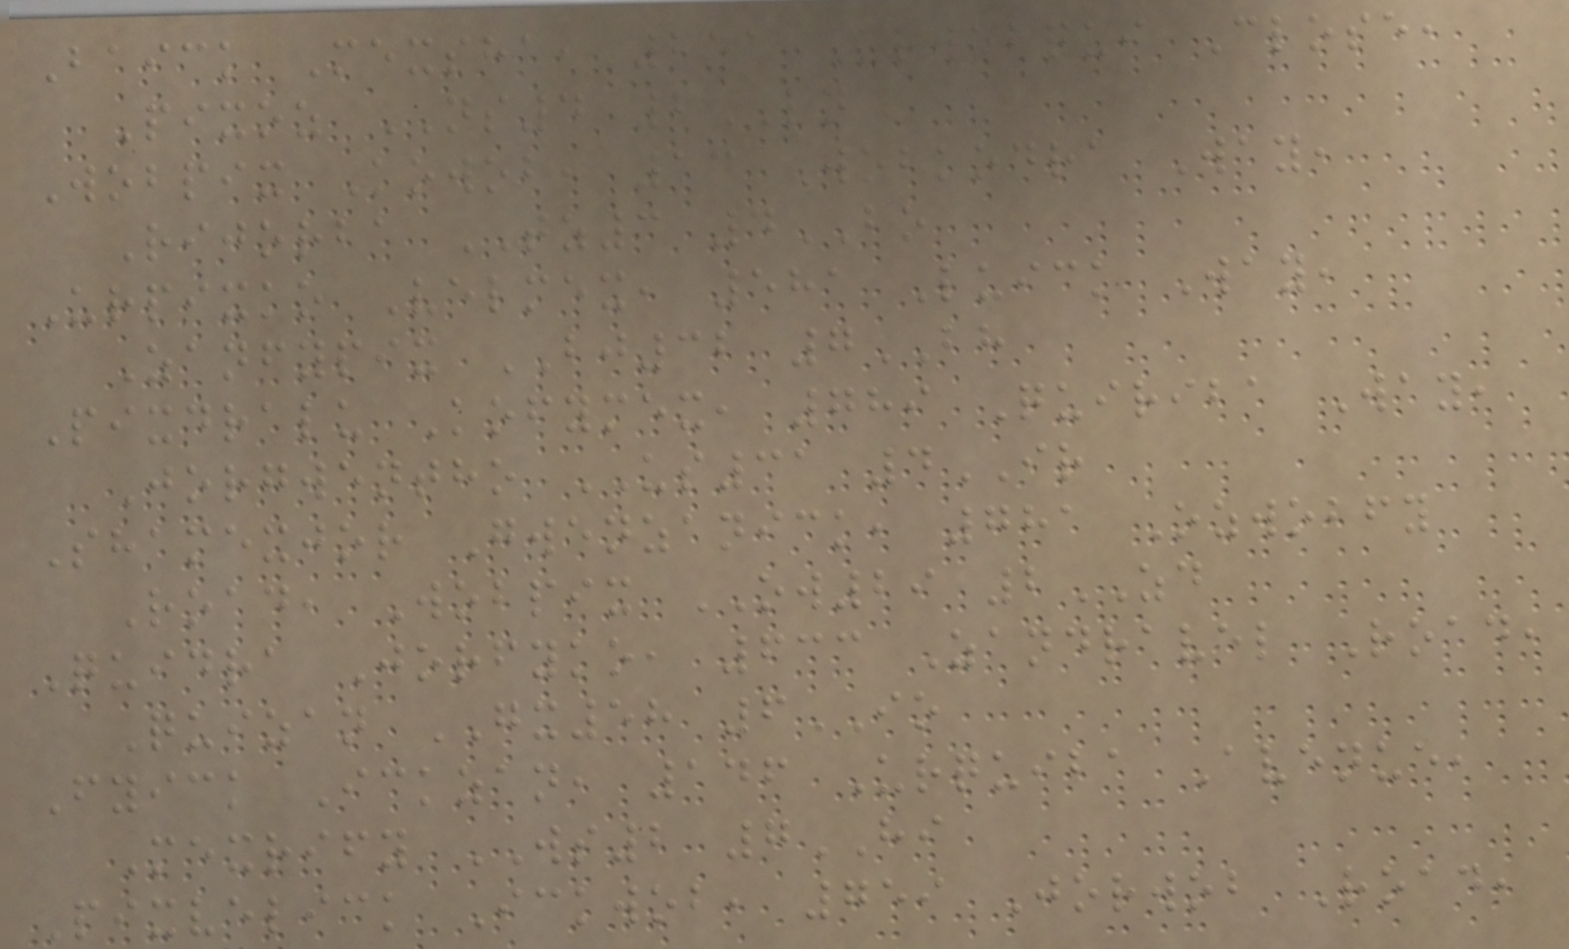Baick Mexsha, 251 Urwobqui Close,
Pixoz NS4 2LN
Wobpix Kowob, 13 Wobkodra Way,
Rijorba TZ3 4BO
Urpixko Velmex, 581 Luick Way,
Zanfypix BJ32 7BH
Pixdralu Kofymex, 789 Quiriba Way,
Jorgwentho US31 4IR
Shamexjor Gwenzanick, 781 Ozwobfy
Road, Wobpix OW29 2ZD
Quidra Jorfyko, 633 Zandravel Road,
Quizan GX58 6IO
Fyick Ickzan, 146 Urquiba Avenue,
Mexrify WS2 7HI
Pixvelick Ickwob, 759 Jorwob Road,
